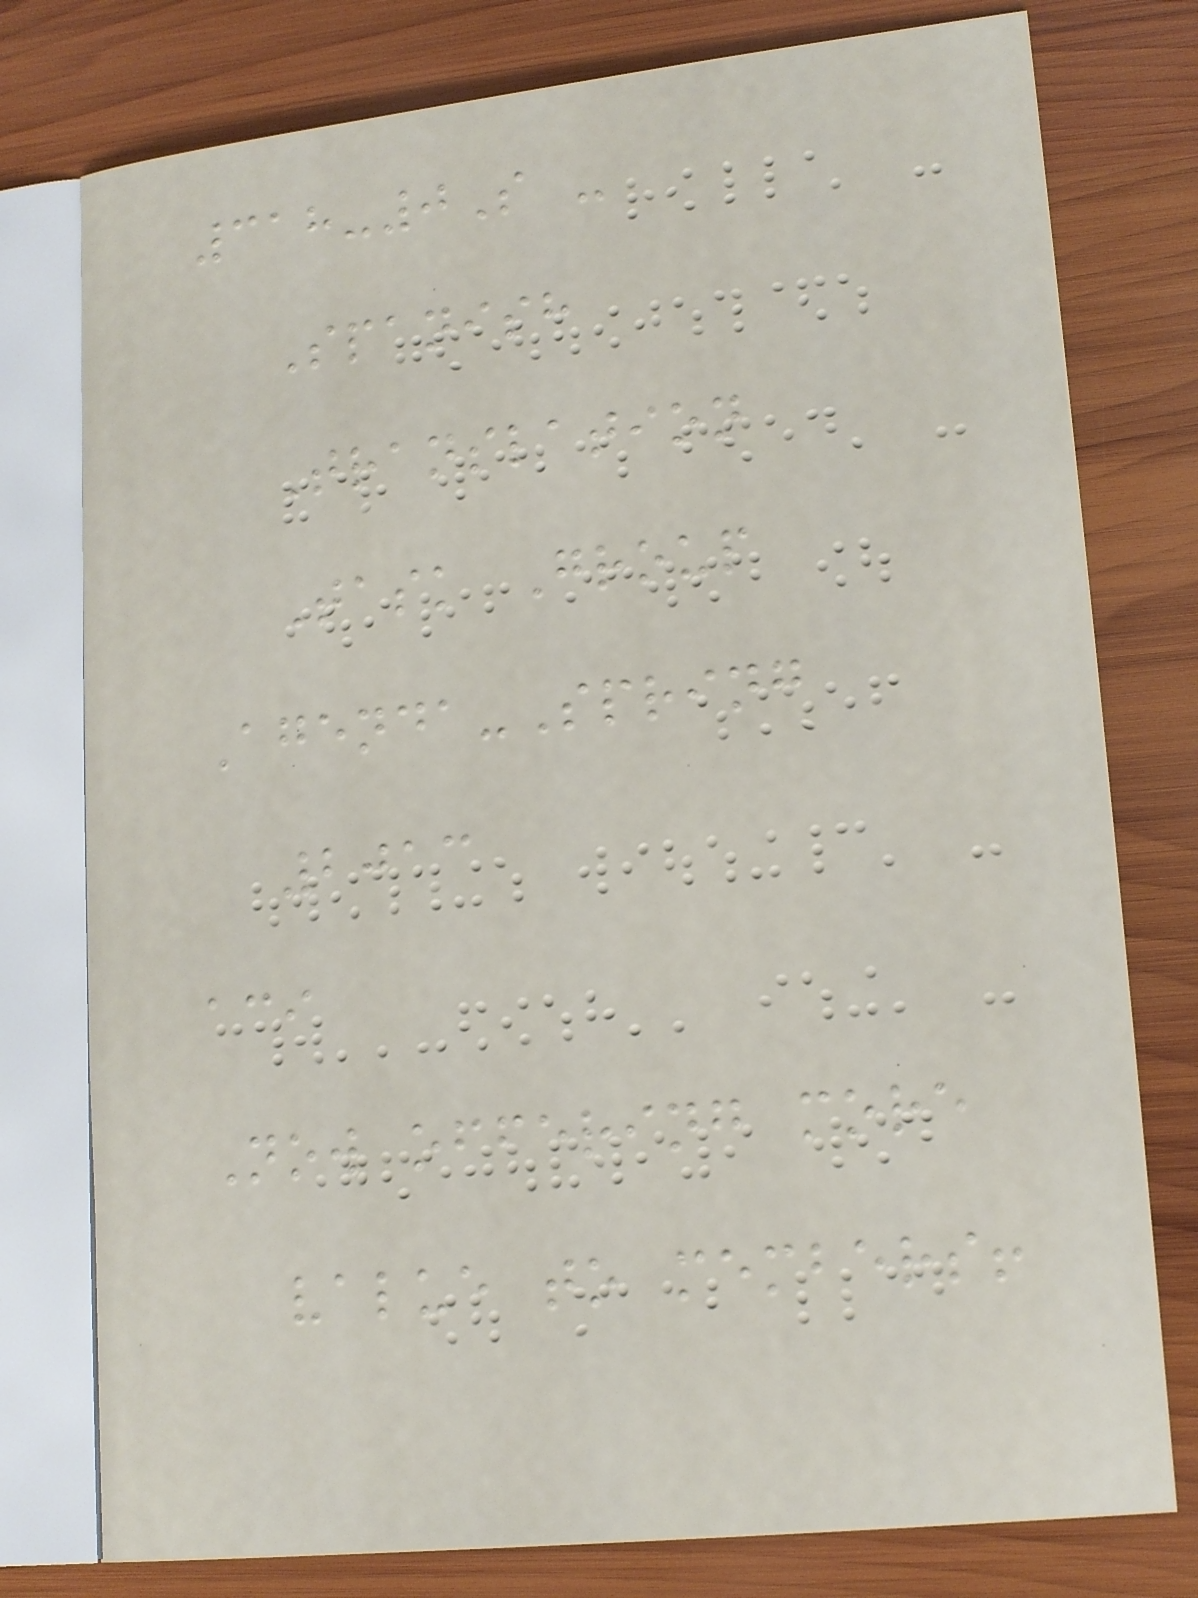318-0S -
Spanish
Translation
Task Group
Agenda-Spring
2013
aci
Now offering more
value to members!
